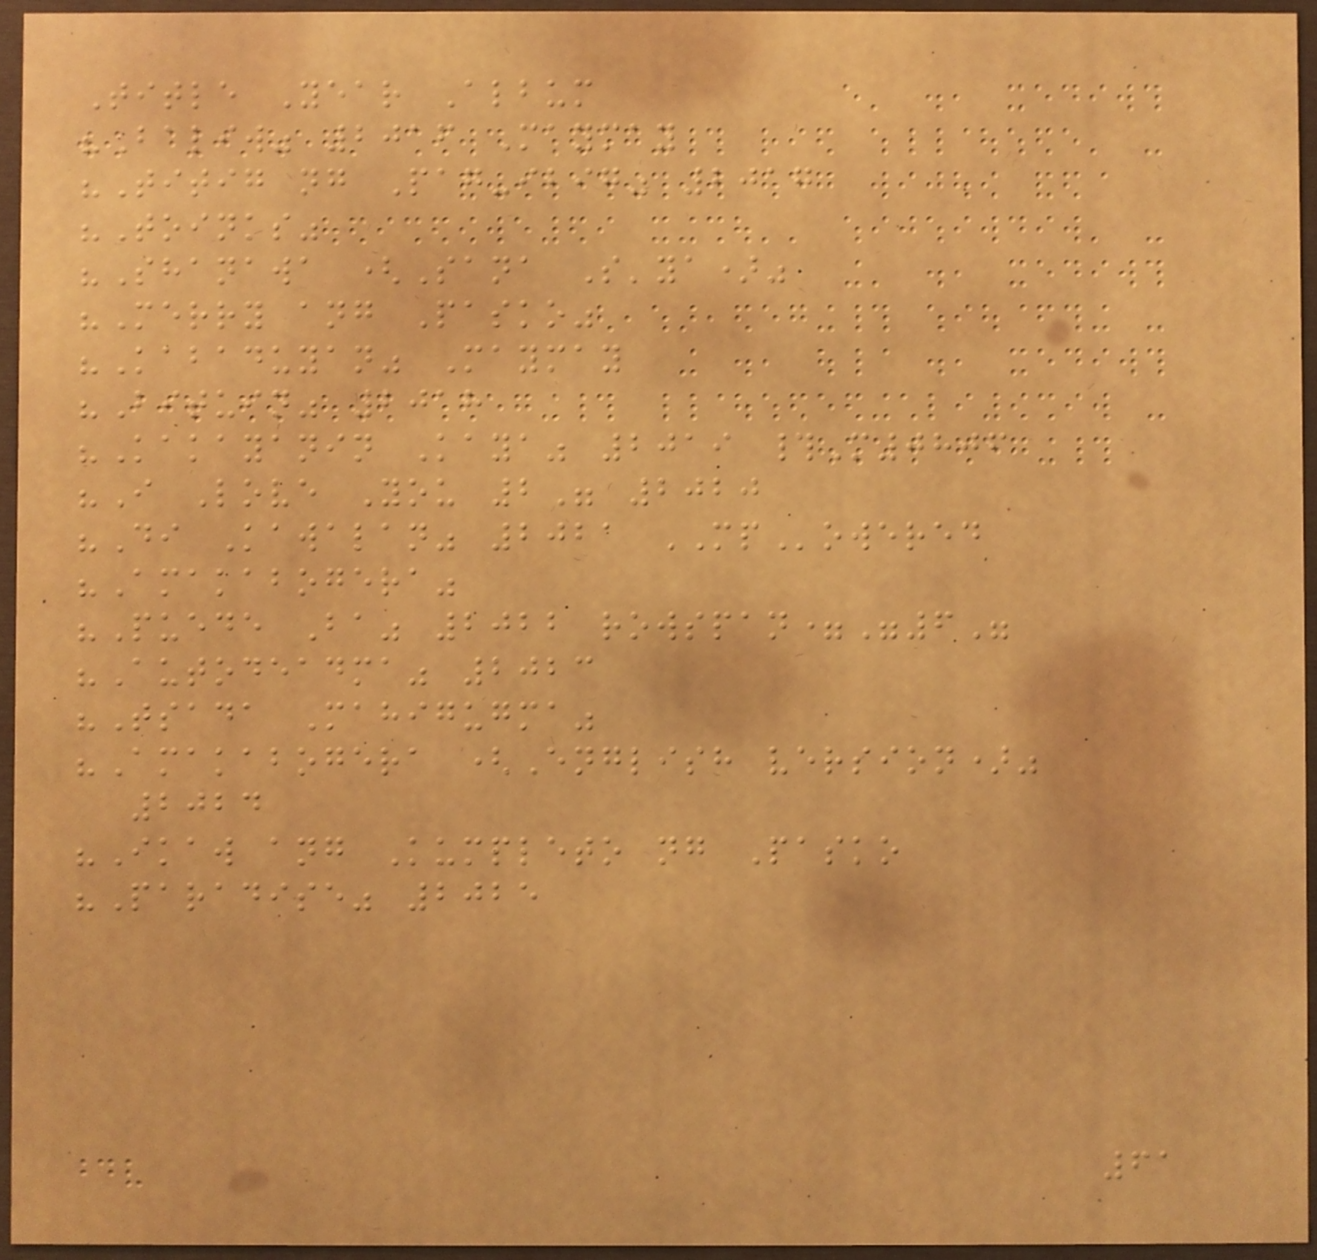Title Year Album
"Baliw" 2016 Maymay
"Titig ng Pag-ibig" 2017
"Toinks"
"Shanawa (Sana S'ya)"
"Merry ang Pasko"
"Kabaduyan" Maymay
"Bituin" 2018
"Kakayanin Kaya" 2019 #M0806
"I Love You 2" 2020
"Di Kawalan" 2021 MPowered
"Amakabogera"
"Puede Ba" 2022 rowspan="6"
"Autodeadma" 2023
"Tsada Mahigugma"
"Amakabogera (English version)"
2024
"Ikaw ang Kumpleto ng Pasko
"Paradise" 2025
61
